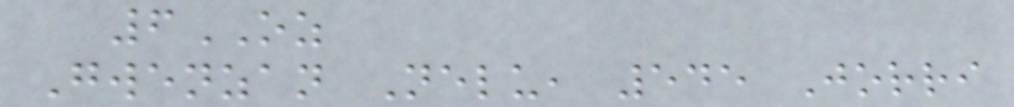6OZ
Gwenzan Nelu, 545 Jorri
